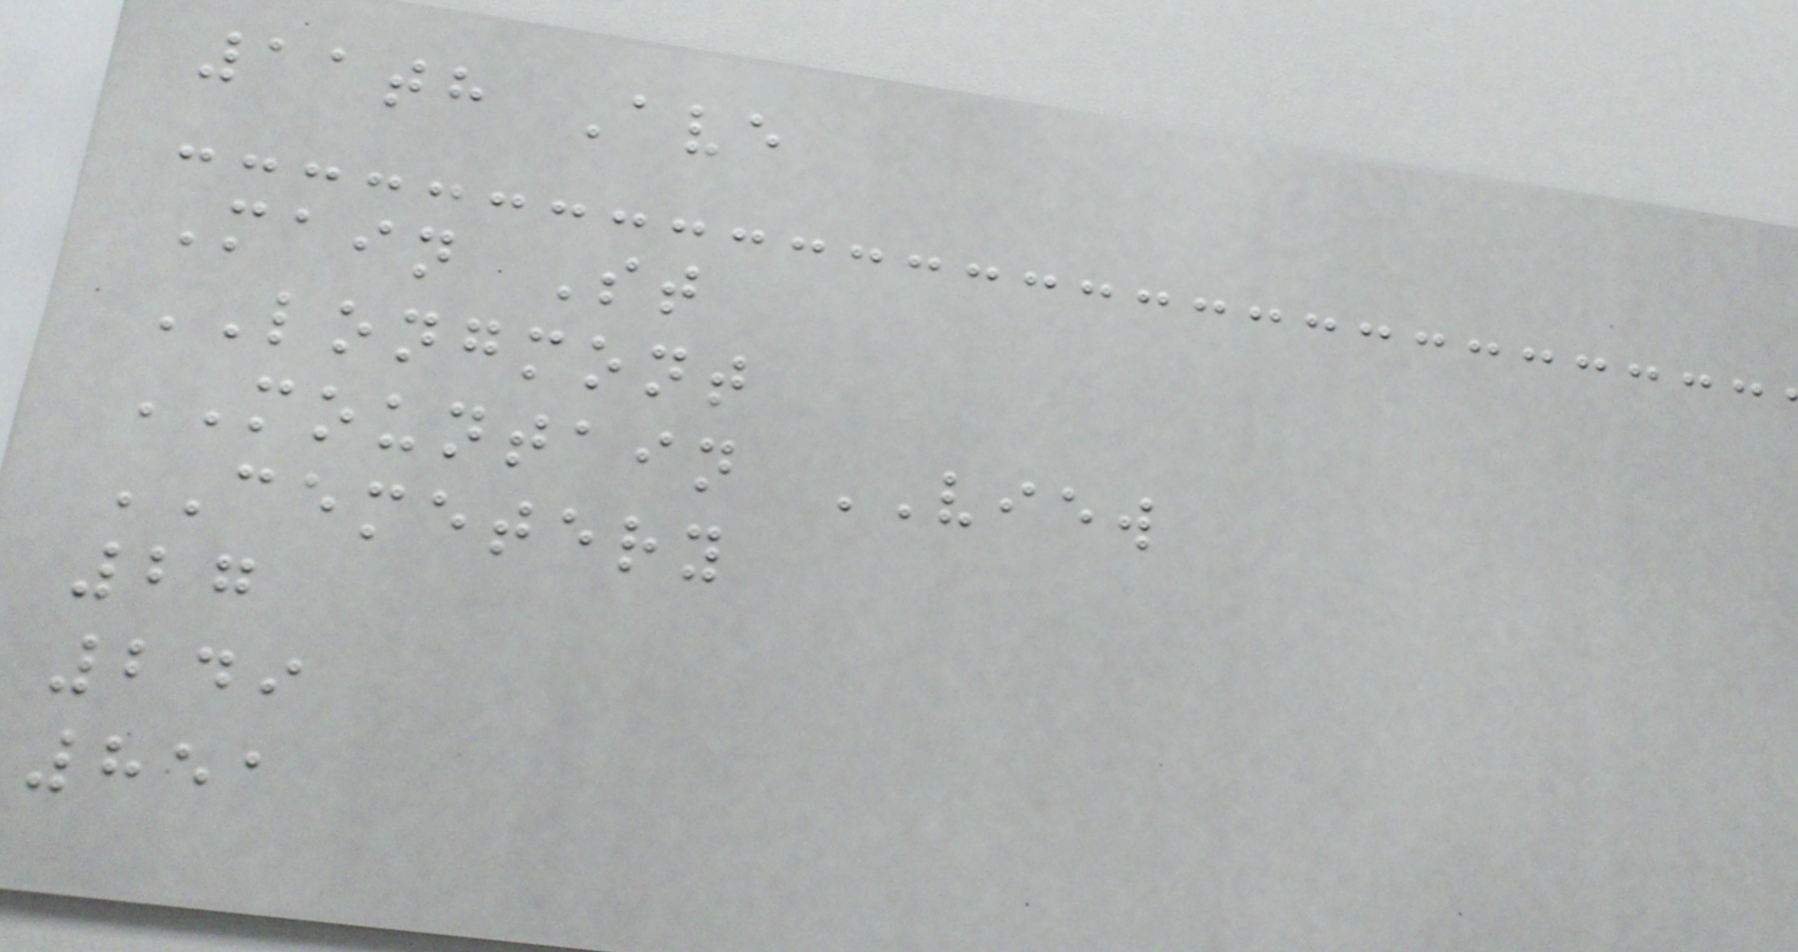11th Ave
Main St
LONGMONT
MOUNTAIN VIEW
CEMETERY
27
249
851
